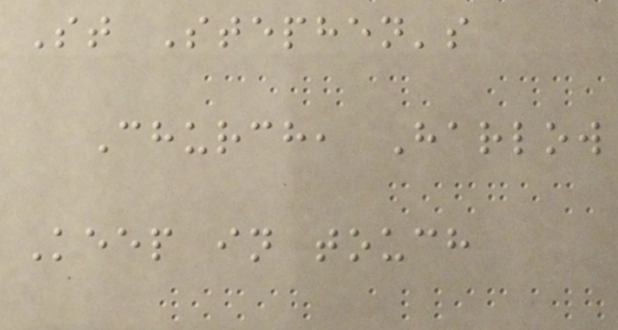St Stephen's
Church, Harlow
Keep in touch
